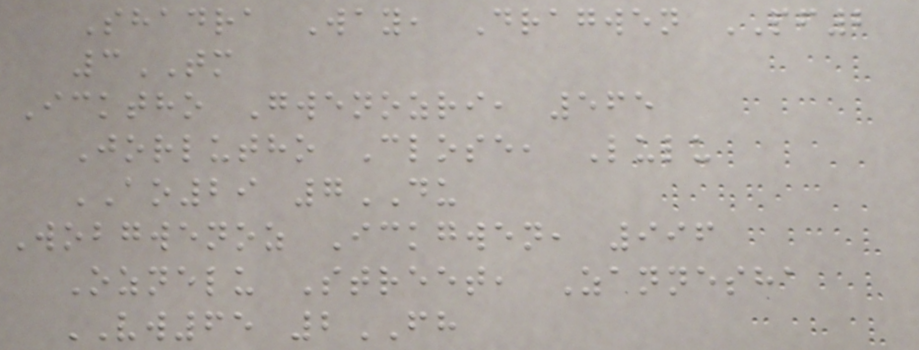Shadra Way, Dragwen PF2
3TM
Icktho Gwenozri, 565
Jorlutho Close, Lulu
AO29 7DU
Wobgwenoz Ickgwen, 996
Oznelu Street, Zannesha
VW65 2FH
